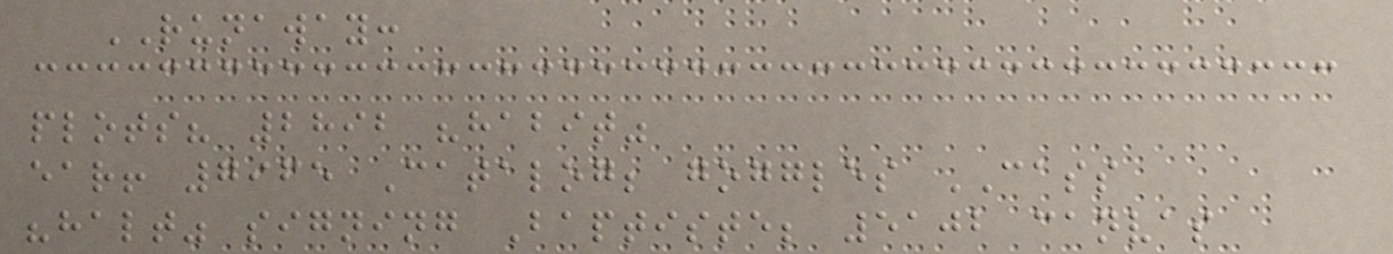RUNAWAY:
plots? 2892 "habit"
ear! 7965 Catalog; goggles CASS
"halt" signing Baptiste; 5102 canvas
